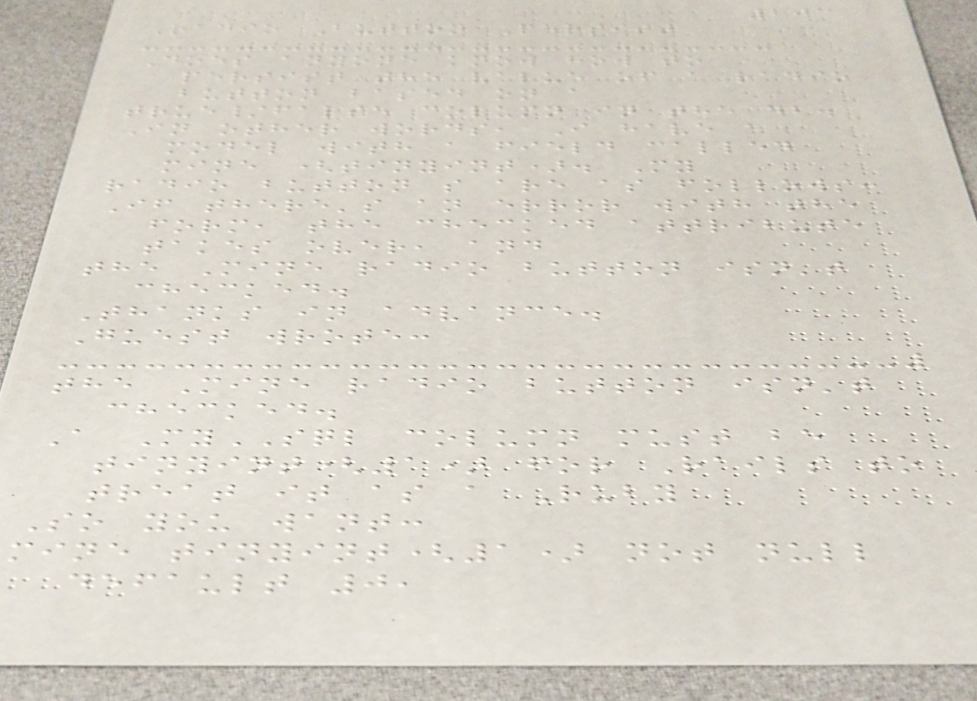203
Radio Button Persist
Does anyone know how to
persist the value of a radio
button based on a
true/false column in the db.
In other words, I have a
model with a field called
mine (tinyint). My
radio button s are as follows:
If there's an error with the
form, the checked attribute
takes over, and
the Mine radio button isn't
checked.
Thanks in advance.
Guest wrote:
the Mine radio button isn't
checked.
A MySQL column must be
tinyint(1) for Rails to
treat it as a Ruby
So you want:
mine tinyint(1) not null
default 0,
